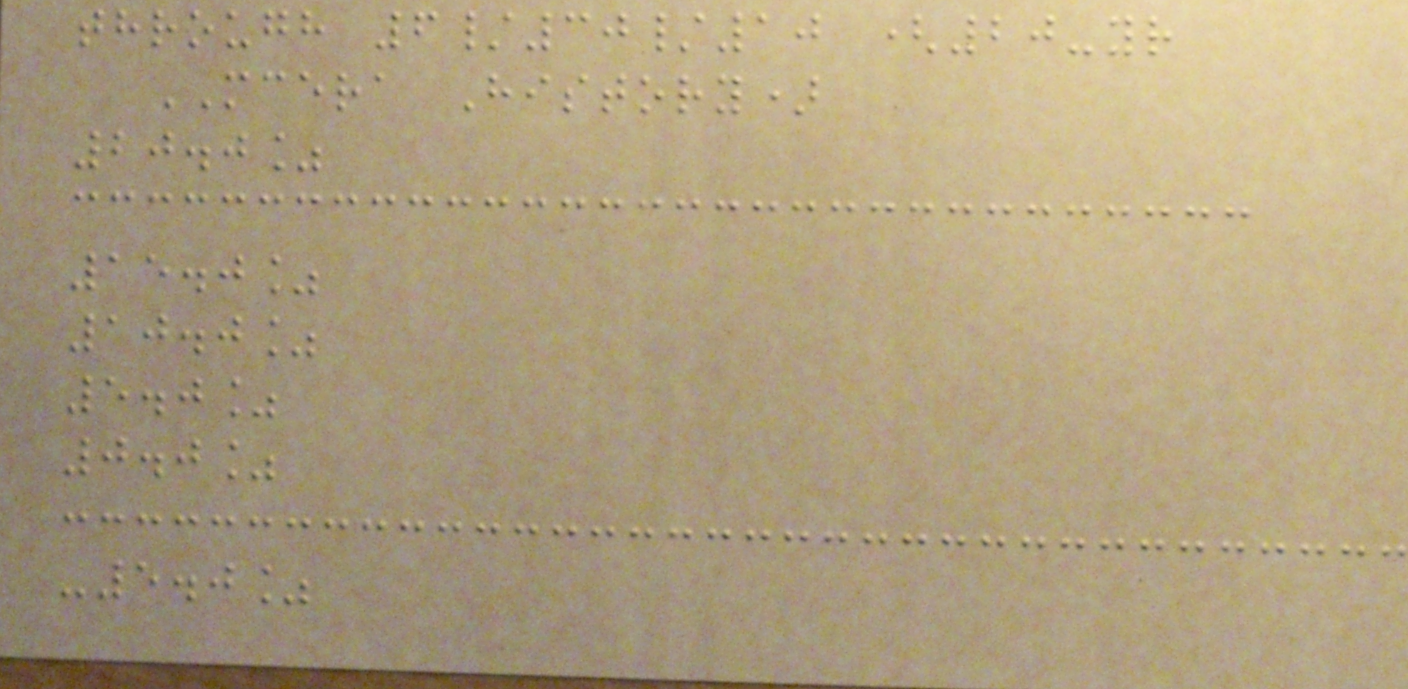through 6/30/10 (20-yr
MCERA History)
20.0%
15.0%
10.0%
5.0%
0.0%
-5.0%
